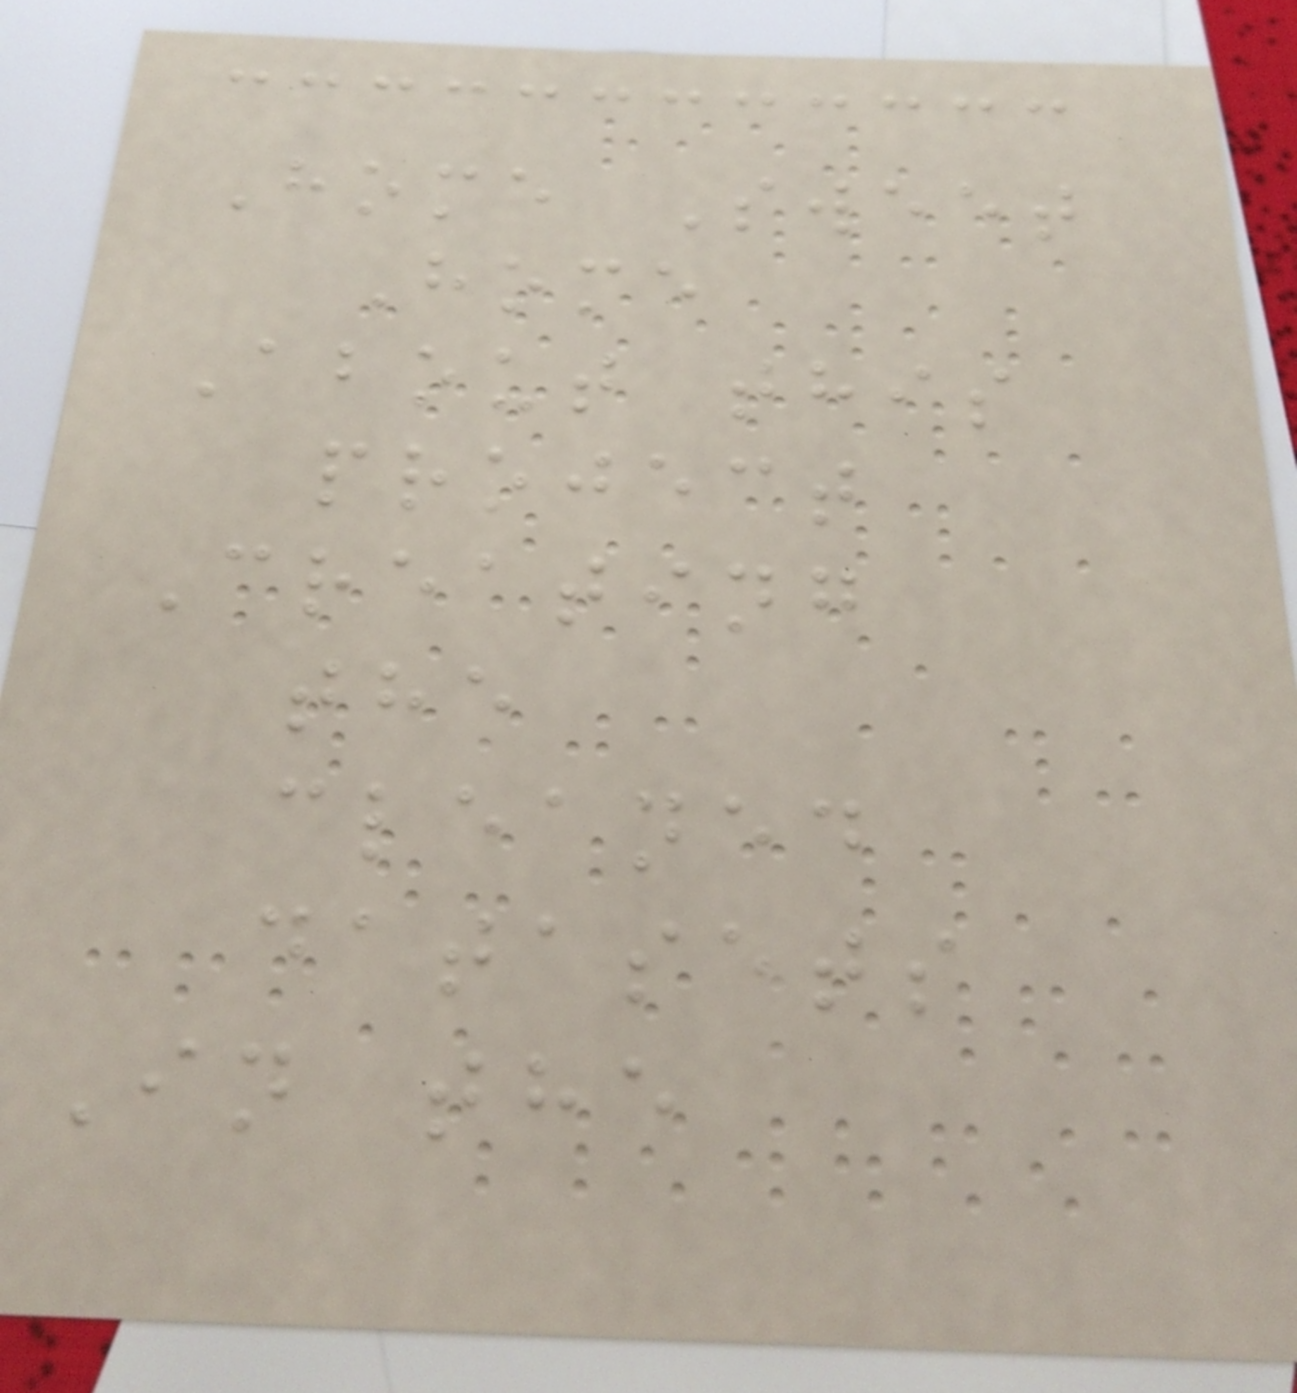Home Sweet
Home
About this
project
Creating
the
cleaned
datasets
In the
